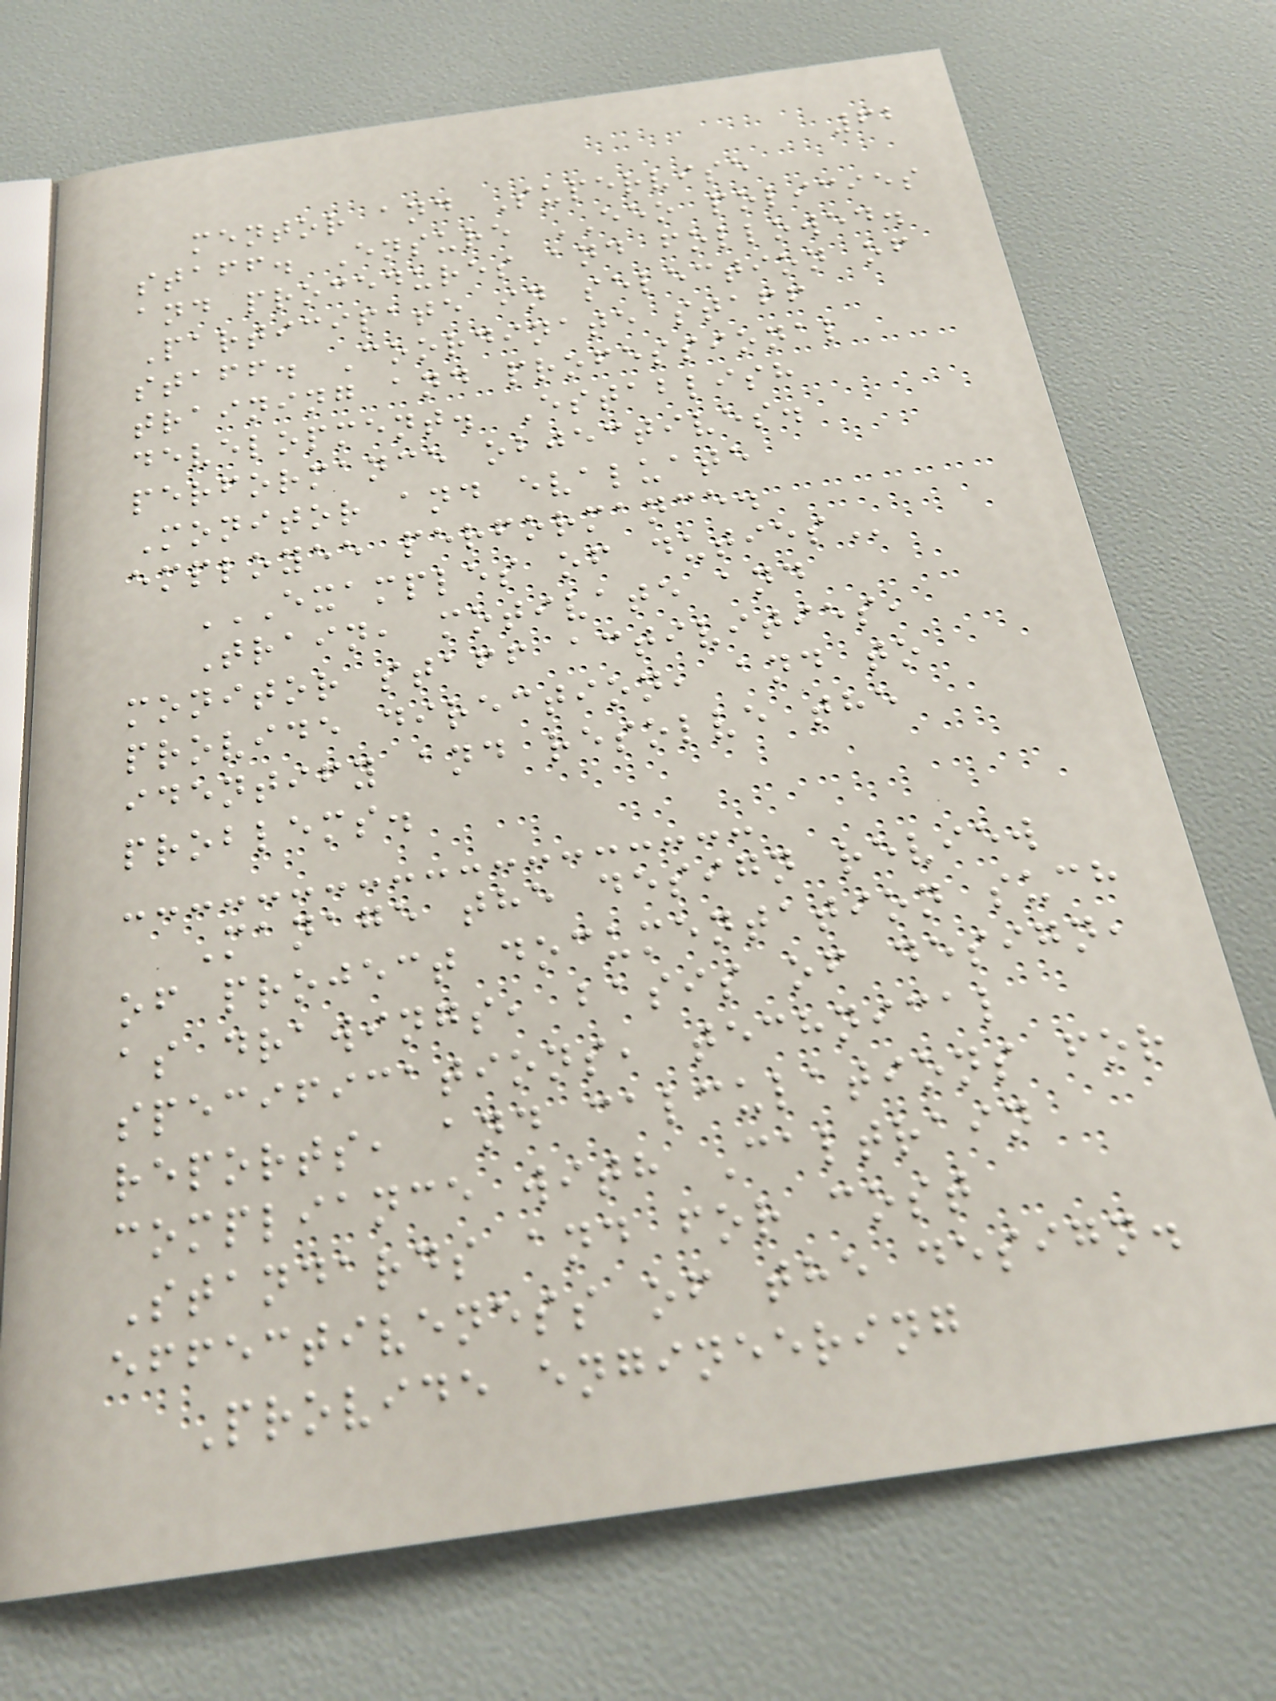62
mentor and Supervise
staff. Ensure EEO policies
and procedures and followed.
Participate in selection of
staff. Coordinate staff
training and professional
development. Establish
performance objectives.
Monitor and evaluate
employee performance.
EXAMPLES OF DUTIES
Train, motivate and
monitor staff activities,
provide direction, and to
identify and resolve the
problems.
Manage the design review
of project documentation such
as drawings, basis of design,
specifications, technical
reports, and calculations for
compliance with Caltrain
Standards and for cost
effectiveness of the design.
Provide engineering
